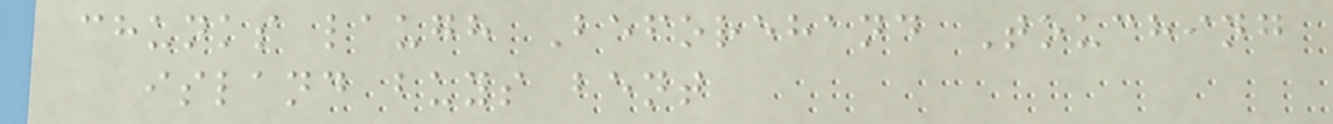chunks laugh Beforehand Touching
island buys bent
